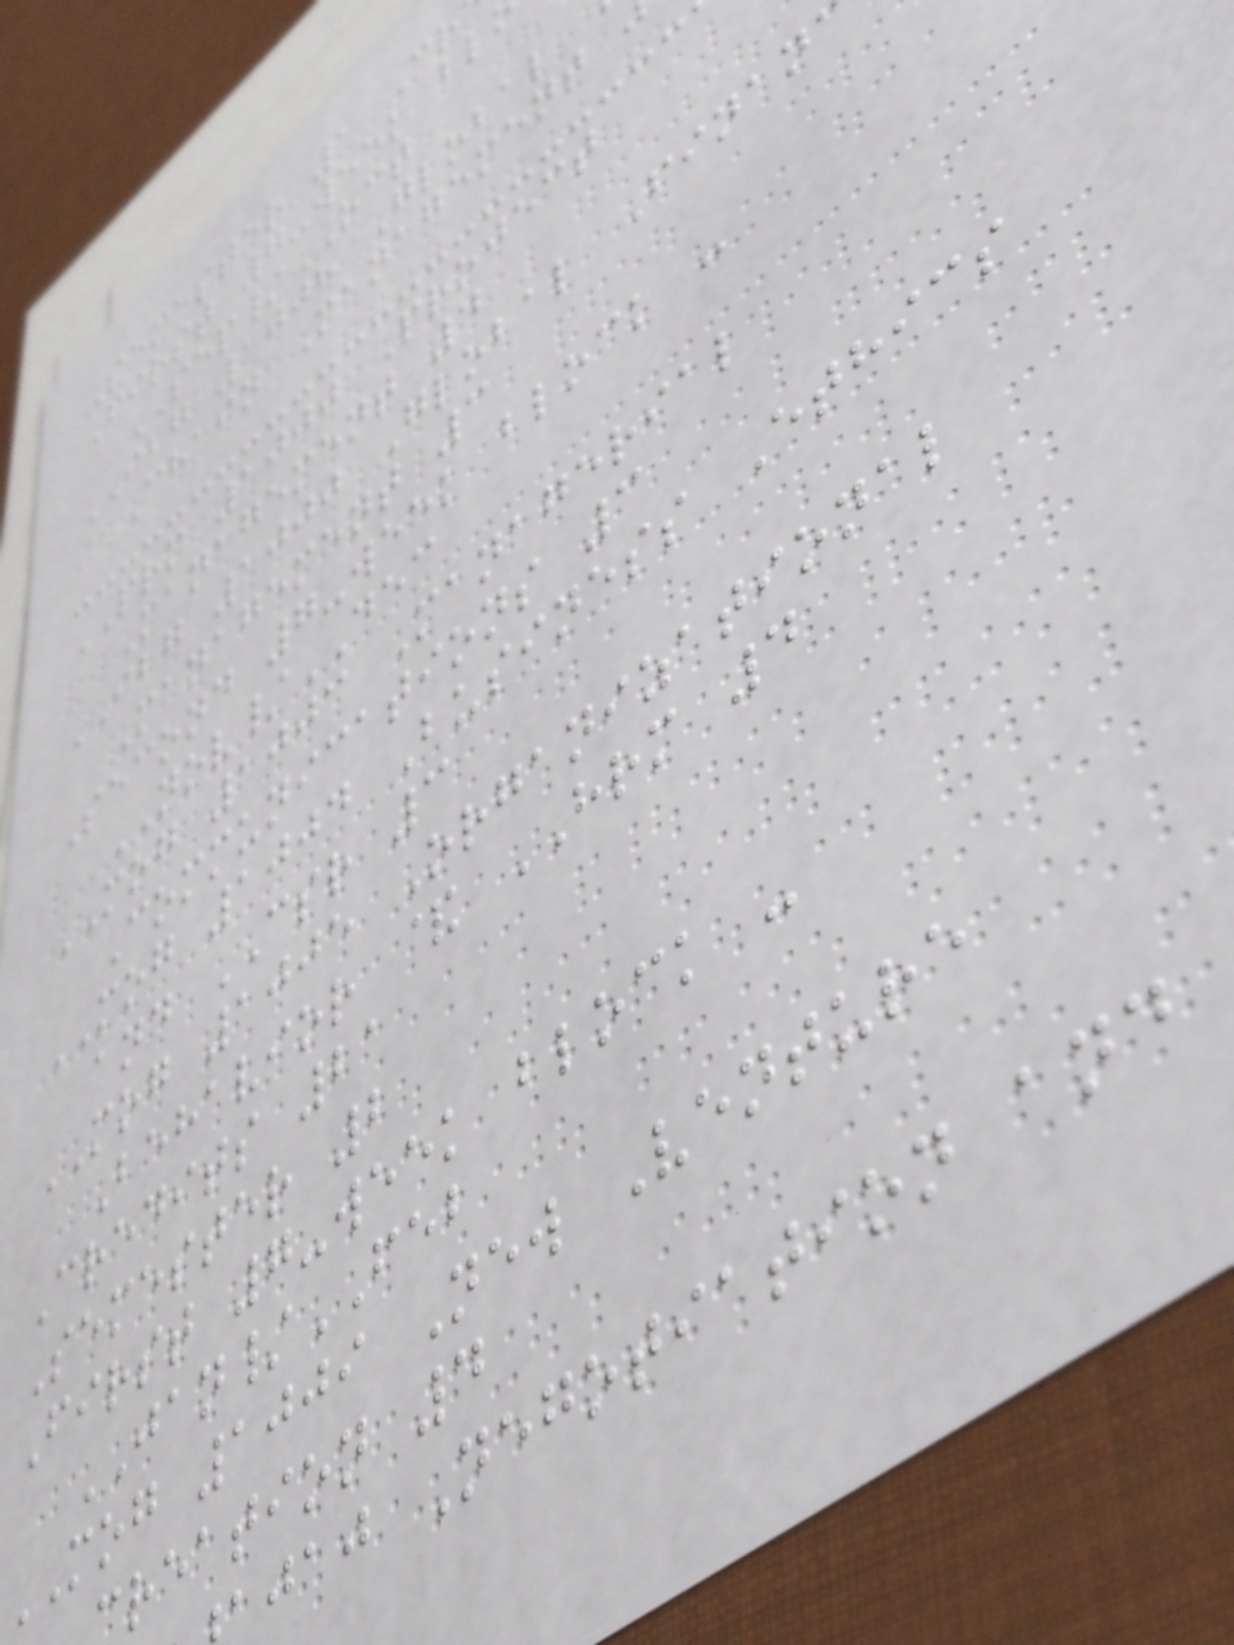Semester 1 Cr
First 7-week bl
SEP/OCT
IBG 1008 Global
Chain Management
PRM 1000 Project
Management 4
IBG 1000 Global Finan
Management 3
Second 7-week block -
NOV/DEC
MOG 1003 Managerial
Communications 3
MOG 1004 Business Ethics
and CSR 3
MOG 1005 Organizational
Behavior & HRM 4
Credits 21
Semester 2
First 7-week block -
JAN/FEB
MOG 1009 New Venture
reation 4
jaj Negotiation and
